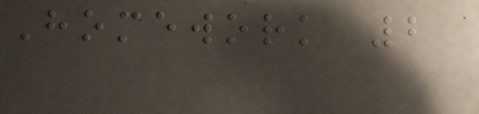Homework 2
